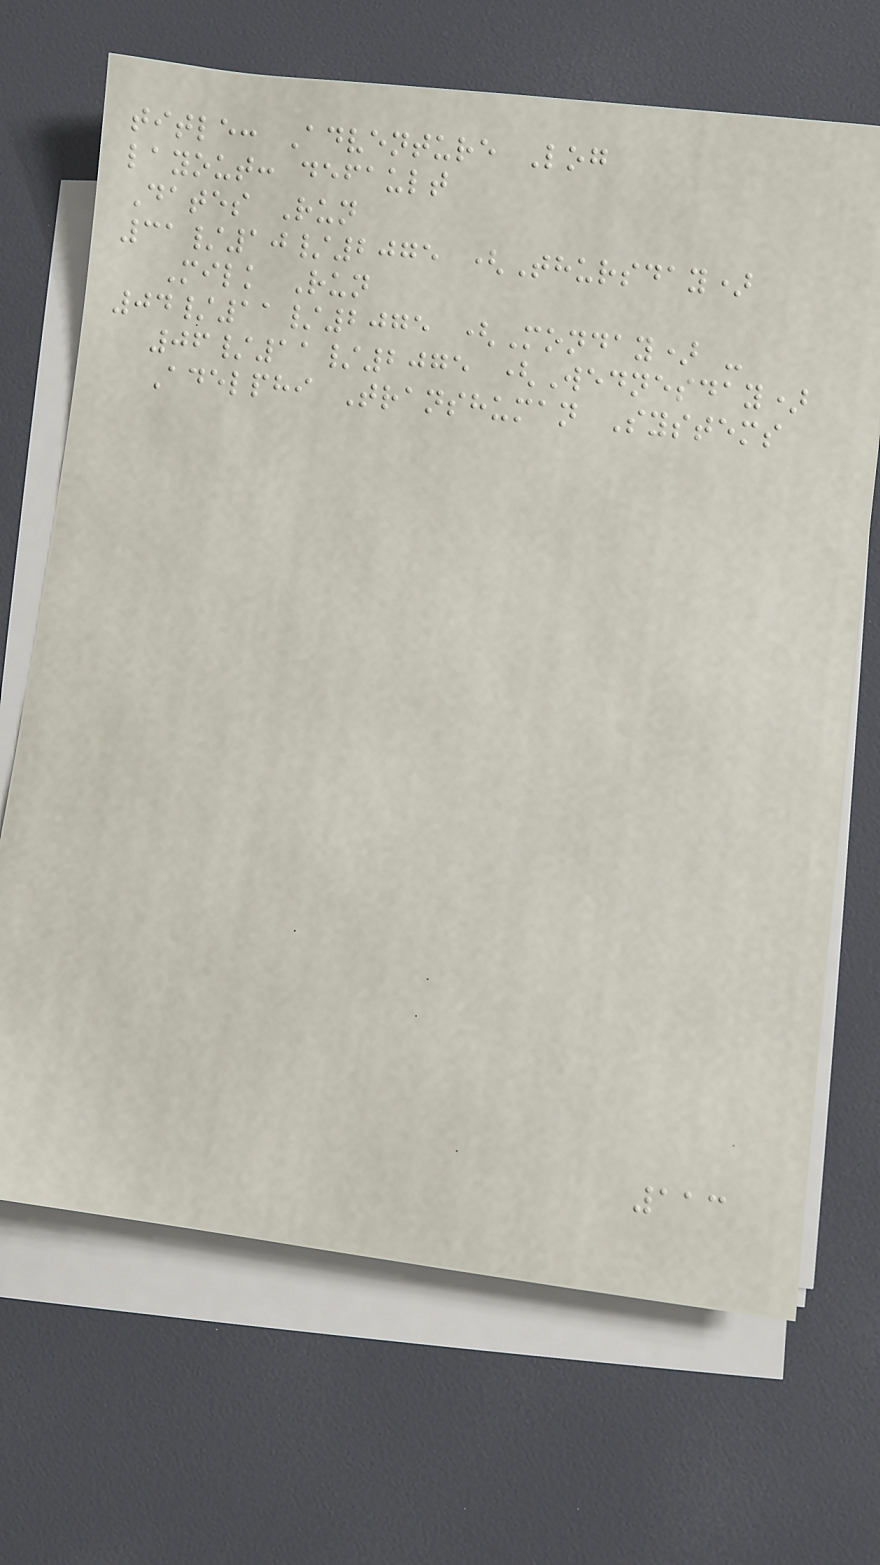title: Adventure Log
layout: default
Dates Run
31/10/2075 (Thursday)
Milk Run
04/11/2075 (Monday) -
06/11/2075 (Wednesday)
Adelphi Transhuman Systems
113
